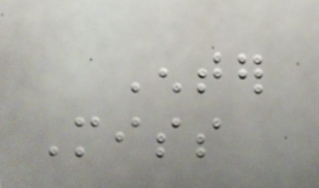Enter
Miss
